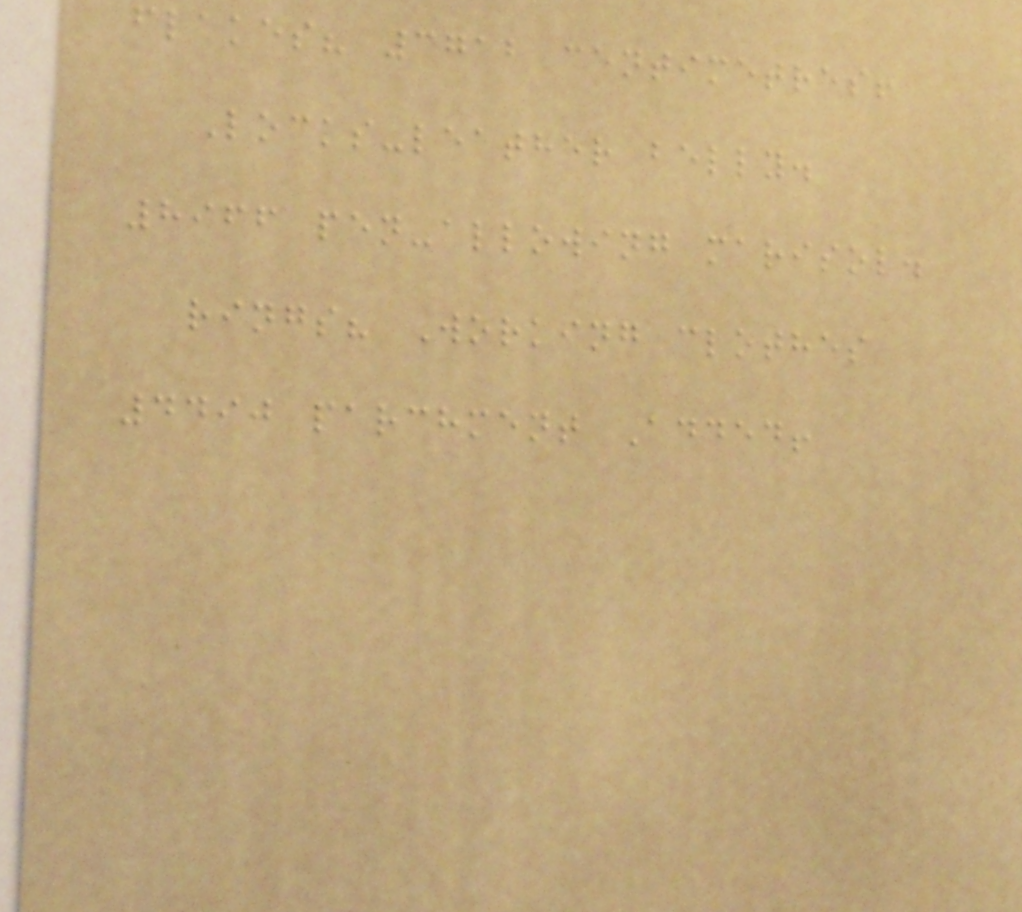flakes? 3712 centimetres!
Locks-leather belly.
8966 pen-allowing marisol.
rings? Working clothes
4490 parchment Added!
